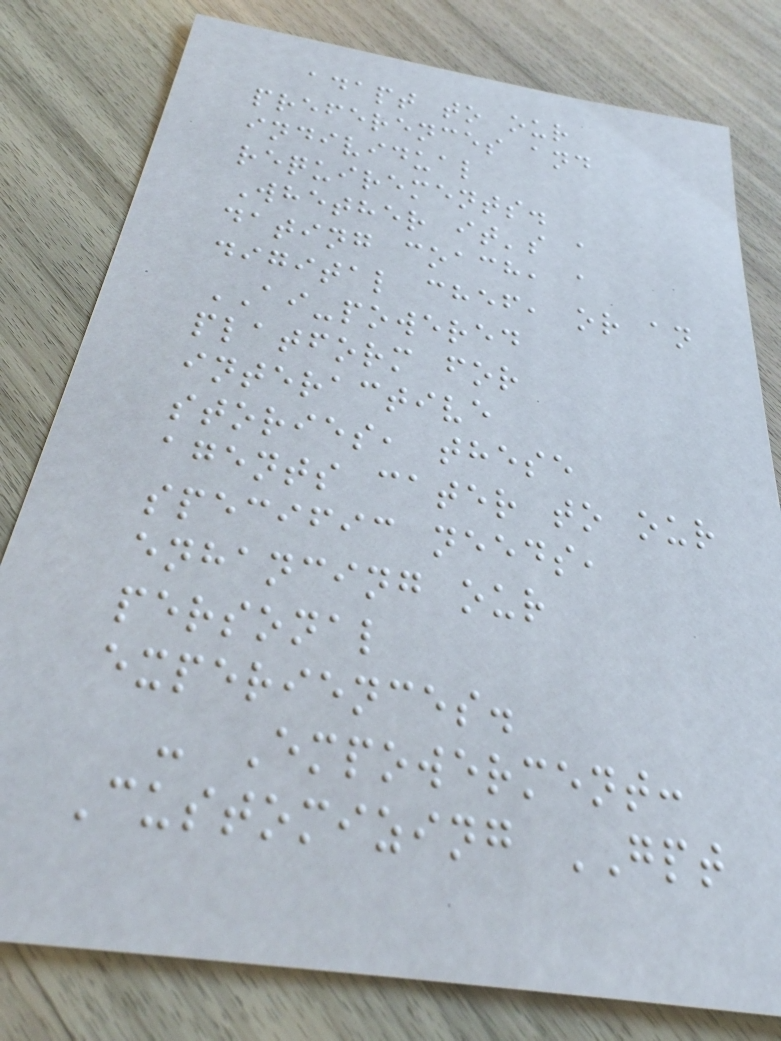adapt to our
preferences and
individual
requirements.
Whether it's a
dating coach, a
digital chef, or an
AI-powered
platform for
interactive
stories, these
agents cater to our
specific needs,
enhancing our
personal
experiences.
- Empowerment:
Customizing GPT
